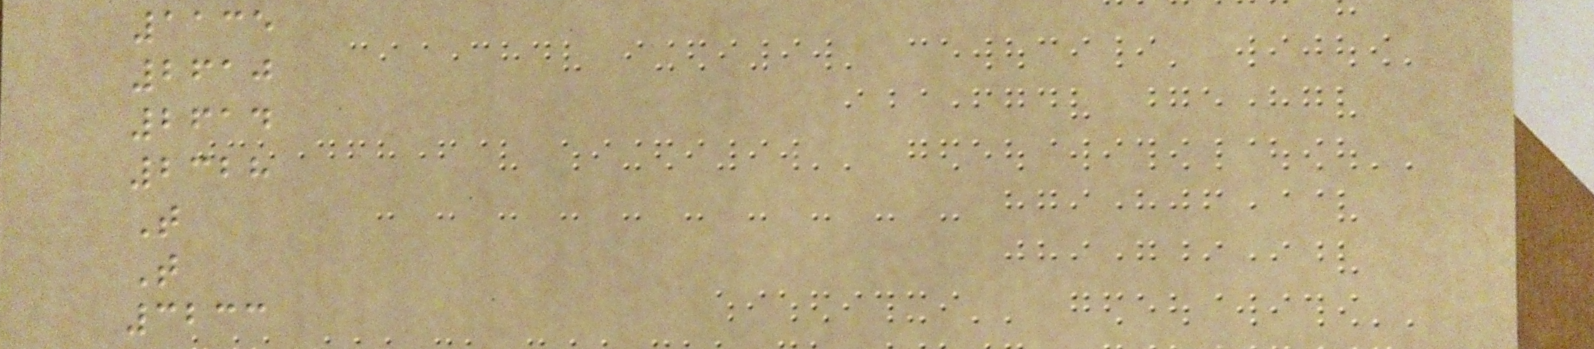1135
2610
2614
2328
T
T
3233
